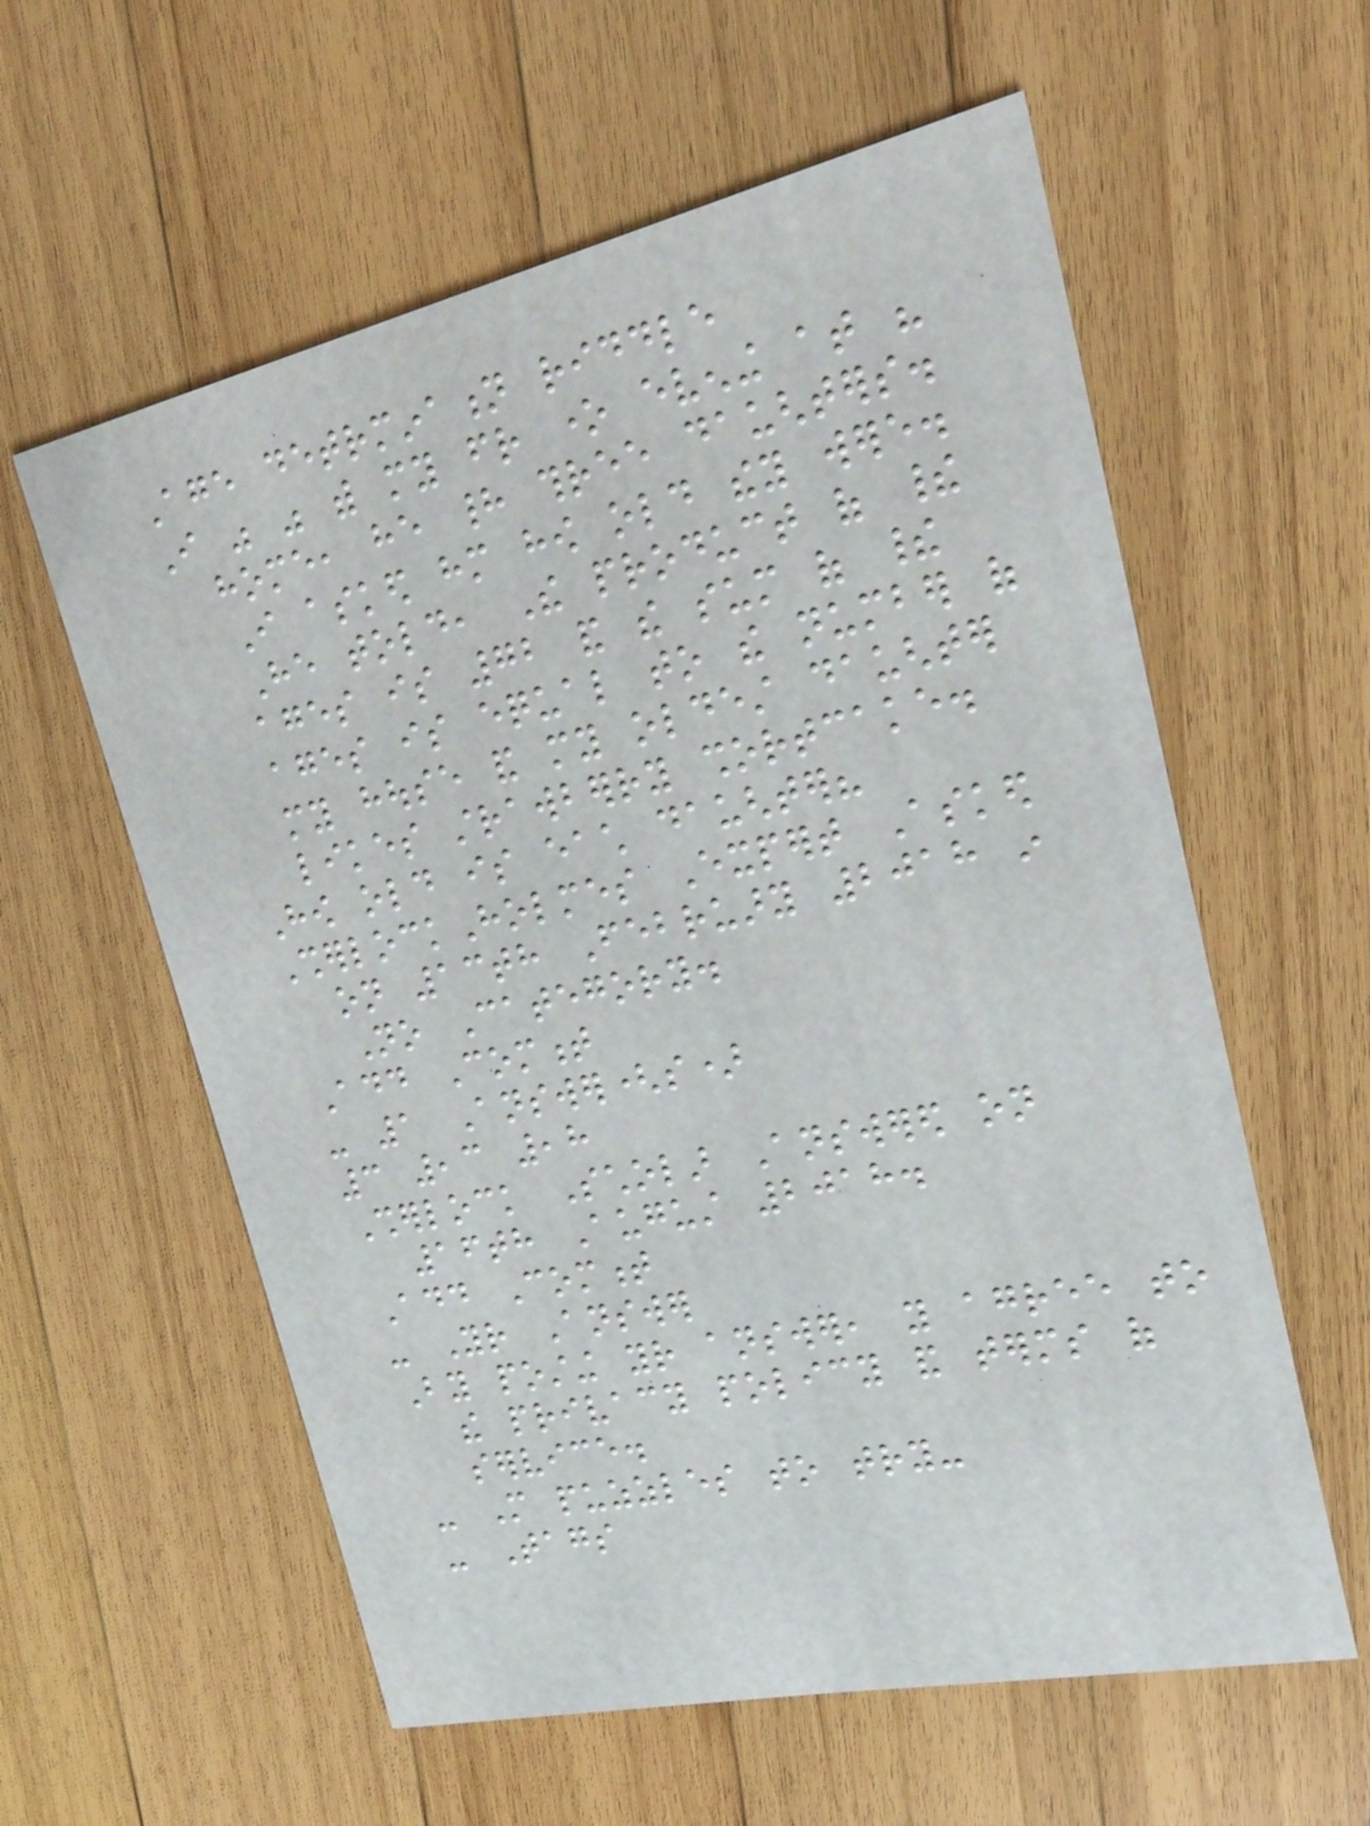Age detrmination riddle
I was was with my friend one evening at his
home, he had three daughters.
I asked him how old they were.
He told, The product of their
ages is 72 and the sum of their
ages is equal to the number of
my house and my oldest daughter
likes strawberry shortcake.
How old is each daughter?
SherlockHolmes Expert Asked
on 13th February 2018 in
No Category.
Add Comment
- 1 Answer(s)
3 ,3 ,8
Sherlock Scholar Answered on
16th August 2018.
Add Comment
- Your Answer
By posting your answer, you agree to
the privacy policy and terms of
service.
- More puzzles to try-
- Tags
